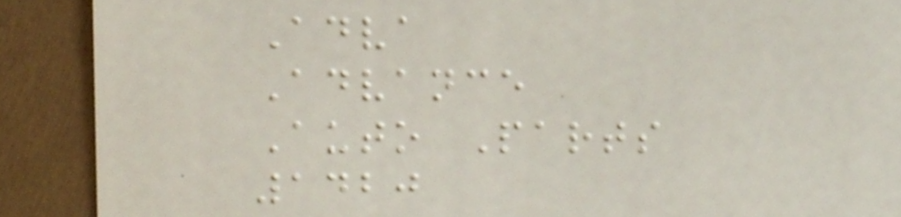Adva
Advance
Auto Parts
1420
